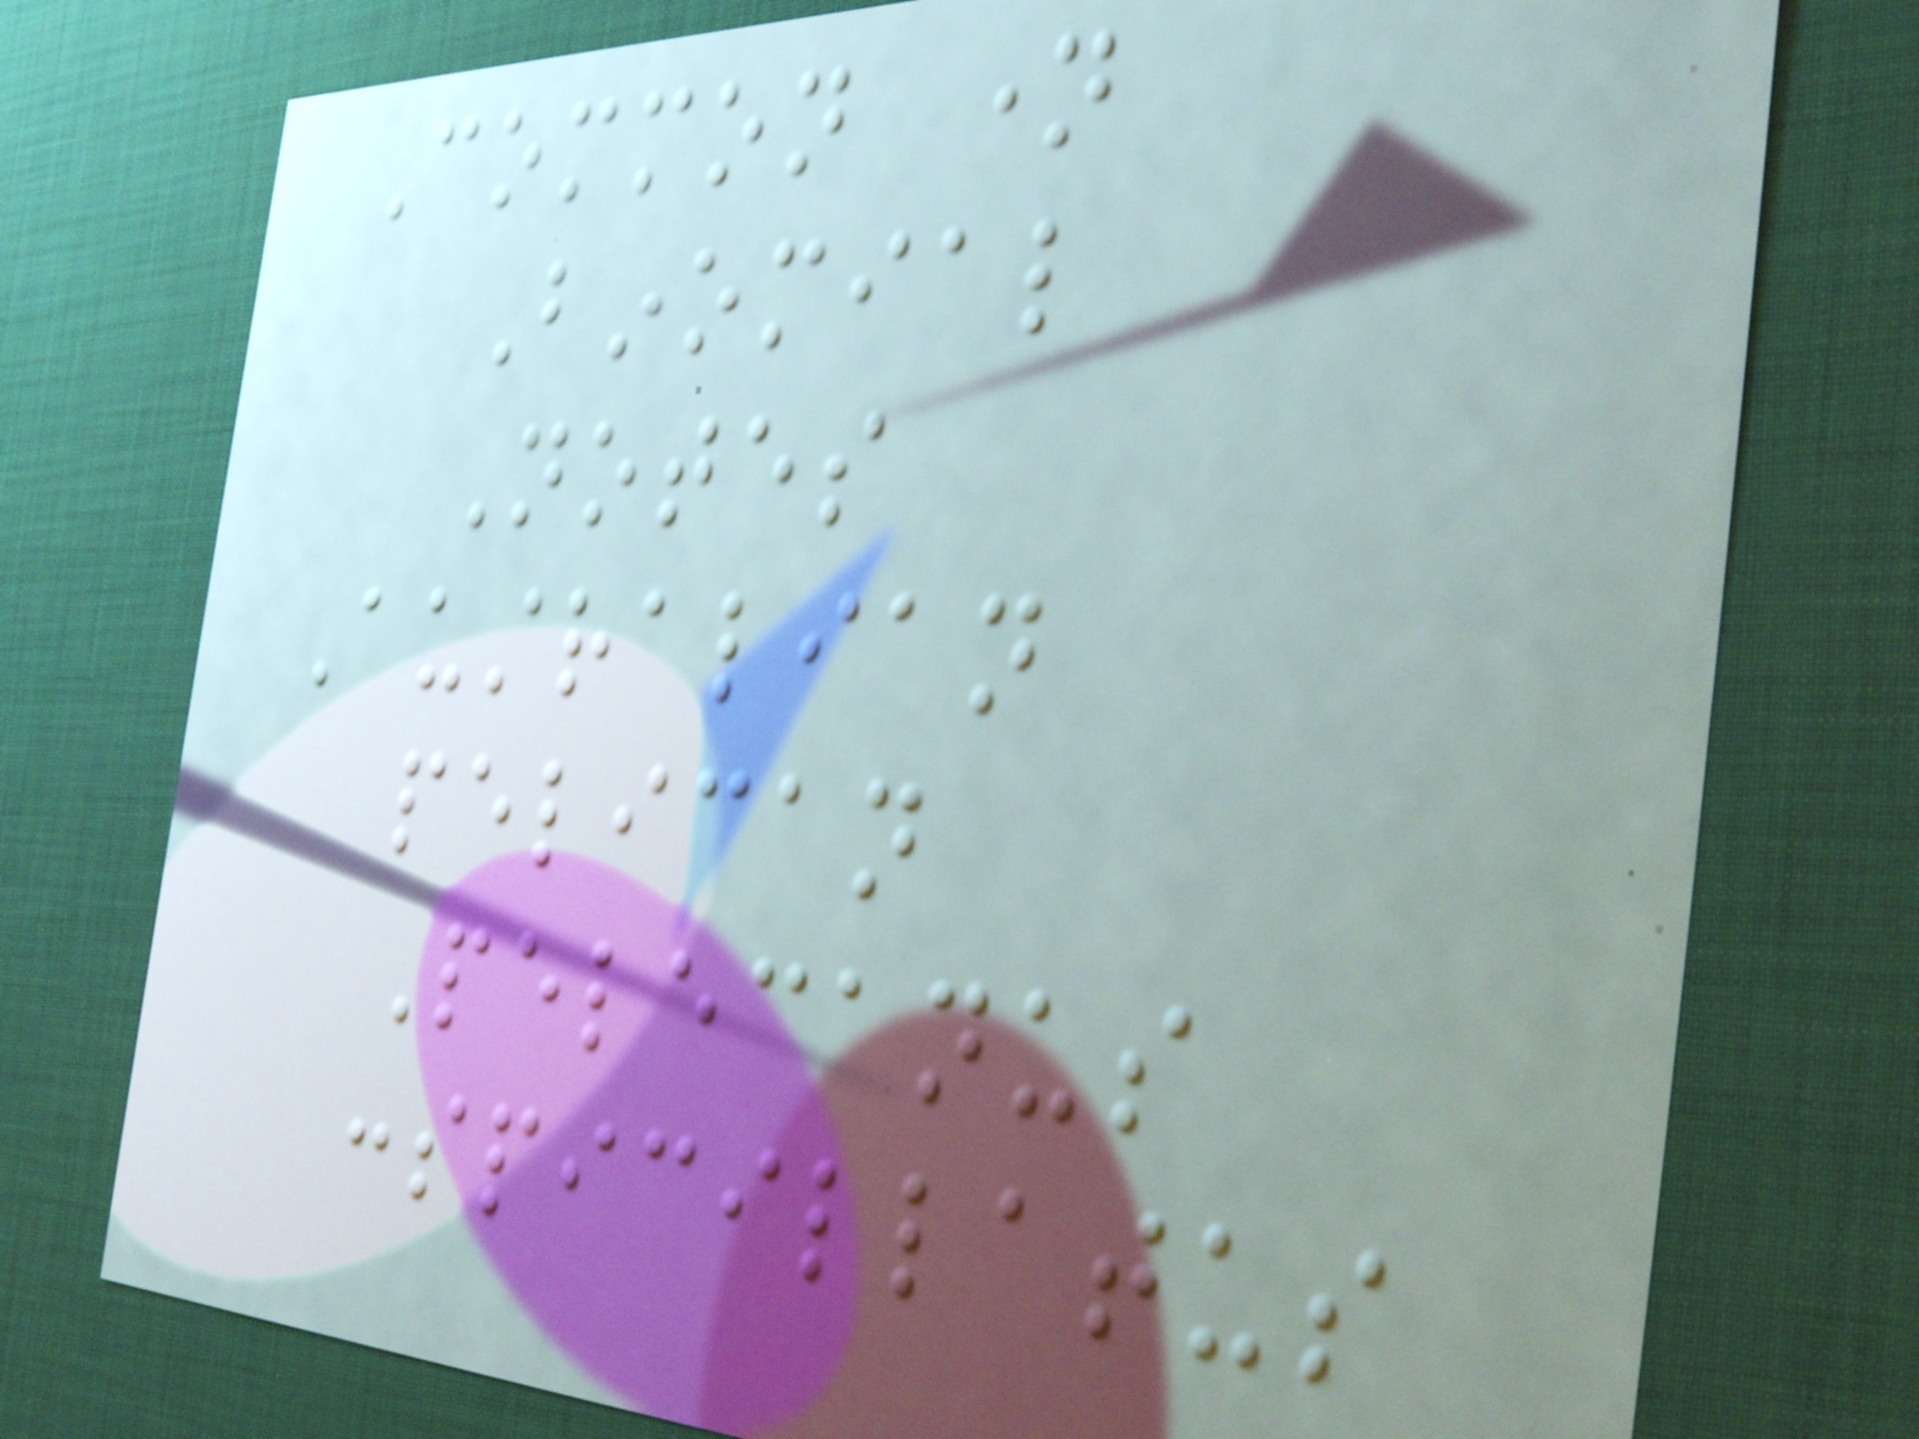Common name
Binomial
Notes
Australian
pelican
Pelecanus
conspicillatus
